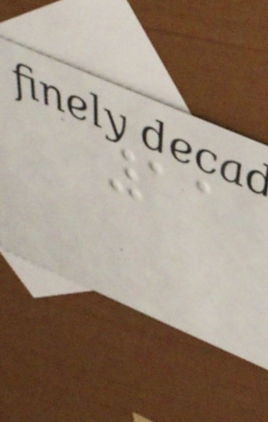11
